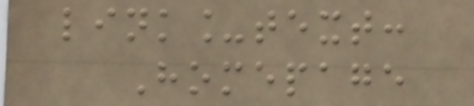link_text:
Homepage
